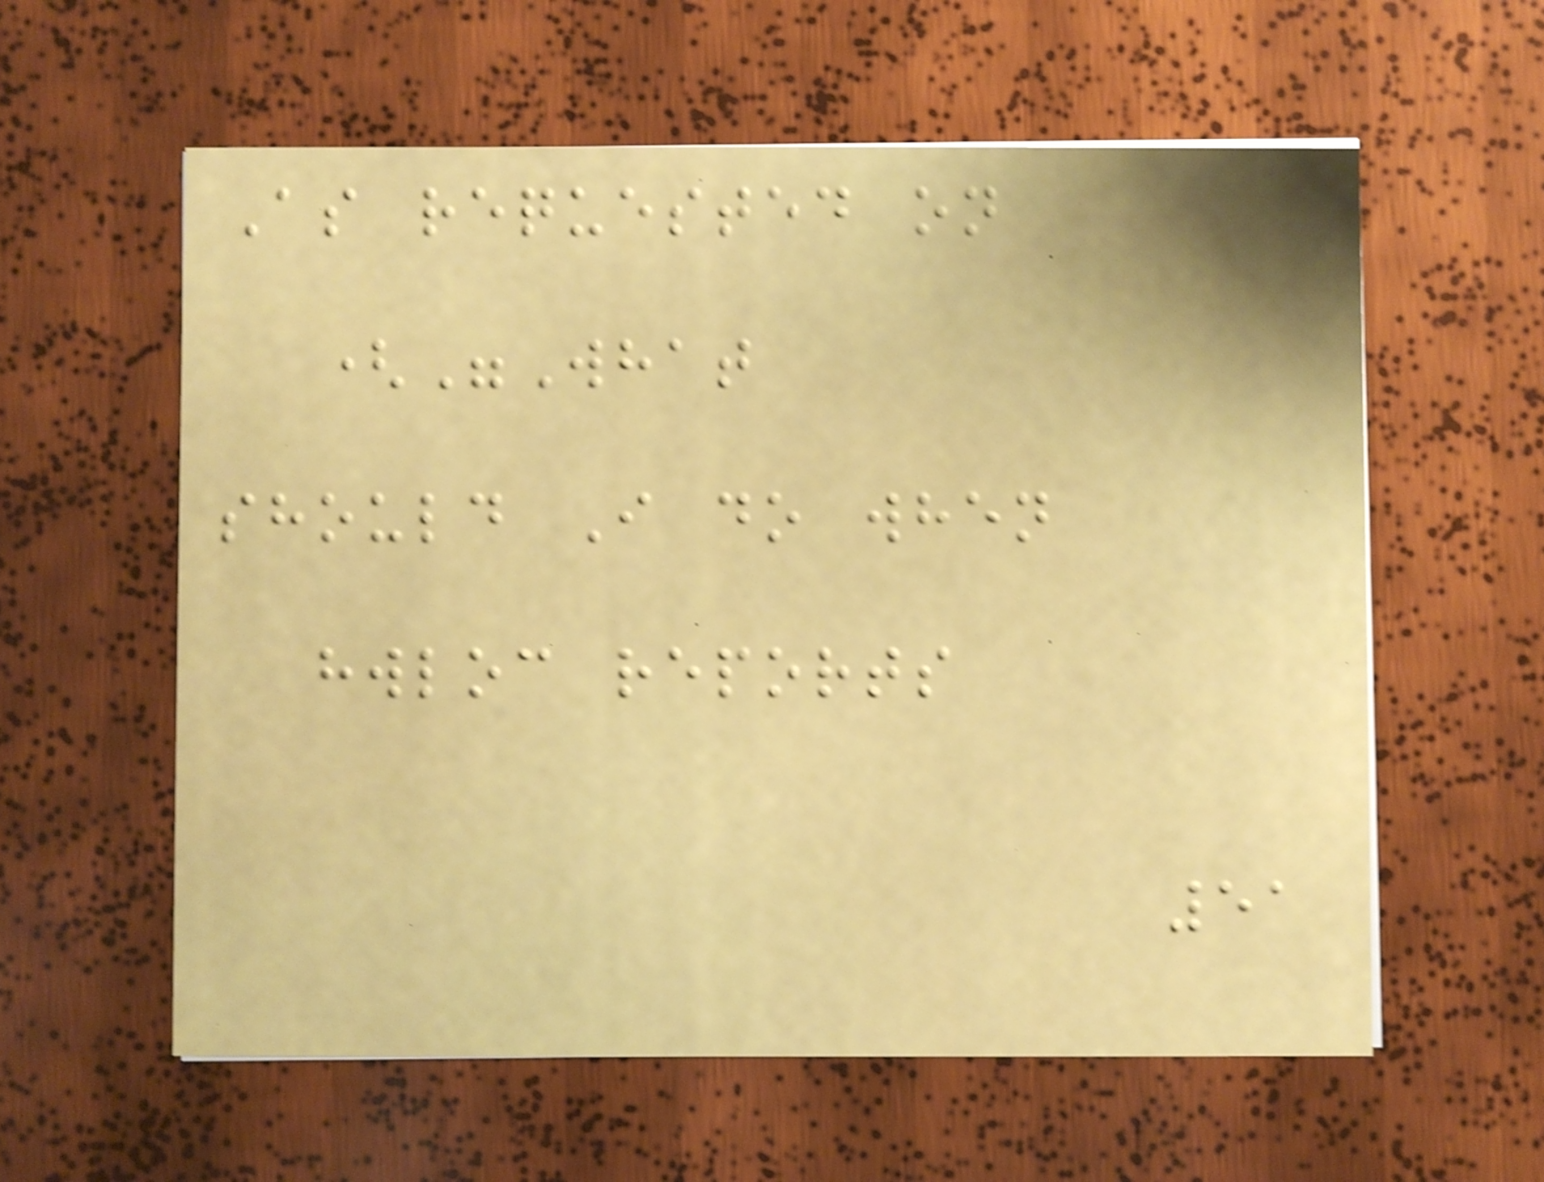As requested on
("What
should I do when
hwloc reports
51
